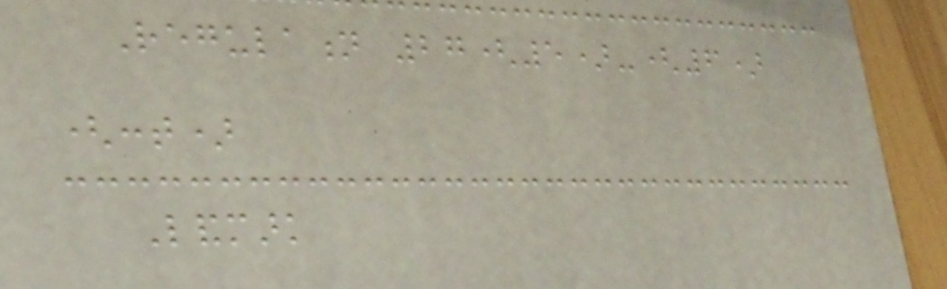Regulation 27(5)-(6)
(cont)
Landmark
